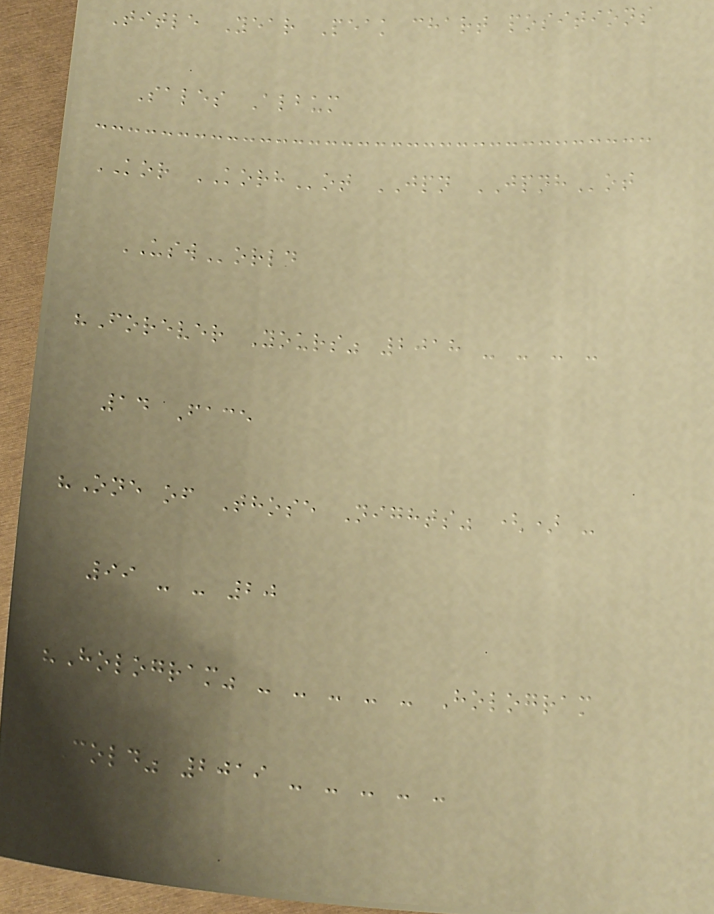Title Year Peak chart positions
Sales Album
KOR KORHot JPN JPNHot
USWorld
"Forever Yours" 2018 - - - -
14 Face
"One of Those Nights" () -
99 - - 20
"Hologram" - - - - - Hologram
"Cold" 2019 - - - - -
